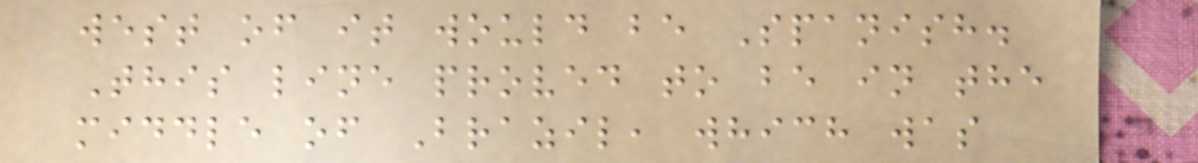west of it would be Spanish.
This line proved to be in the
middle of Brazil, which was
